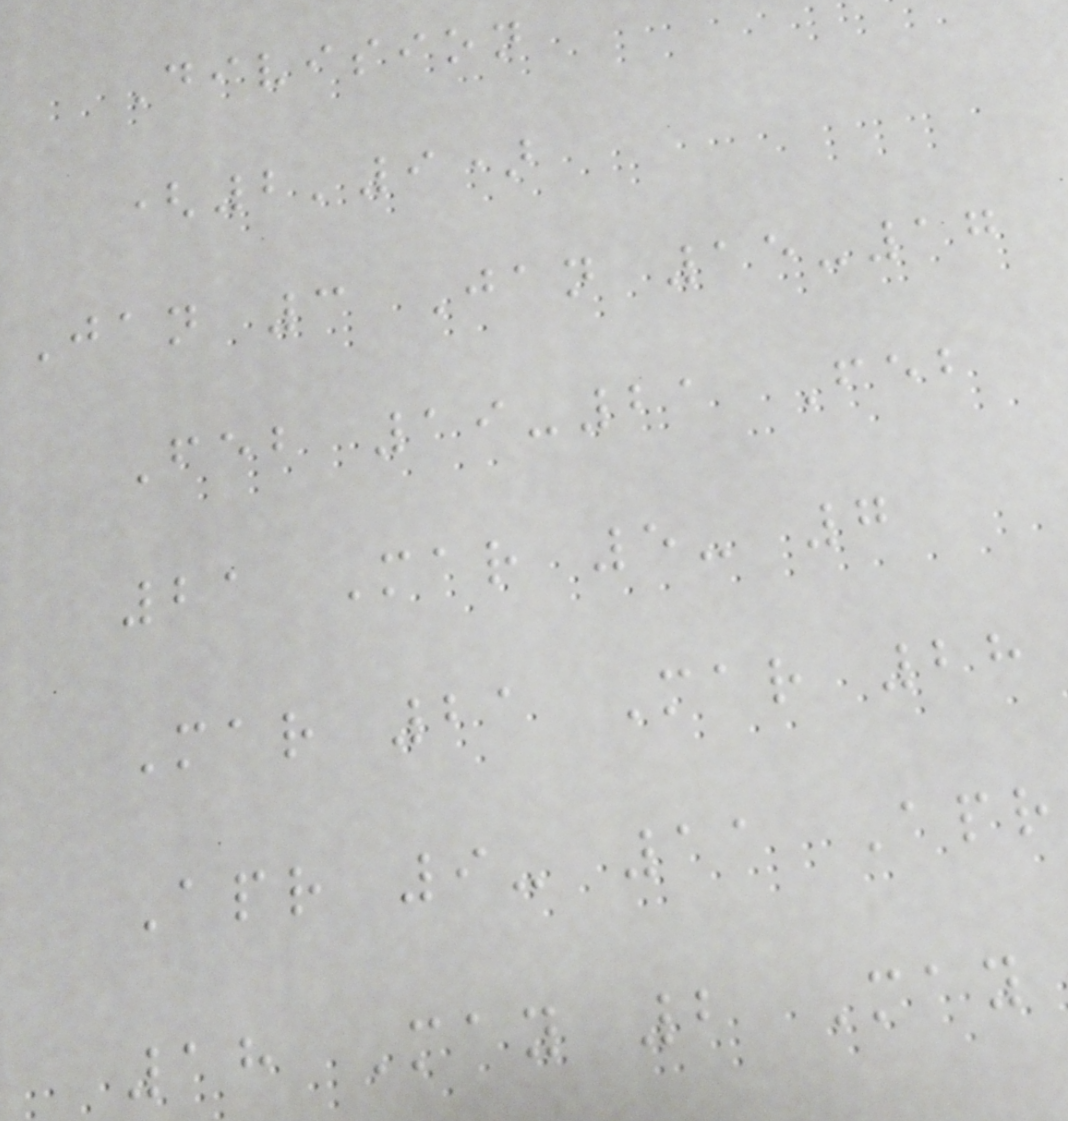Division
(2'9)
Jan 3 Jan 15-17
Feb 19-21 Feb
21 Mar 5- 7
Mar 21 Mar 28
Apr 9- 11 Apr
18 May 2 May
